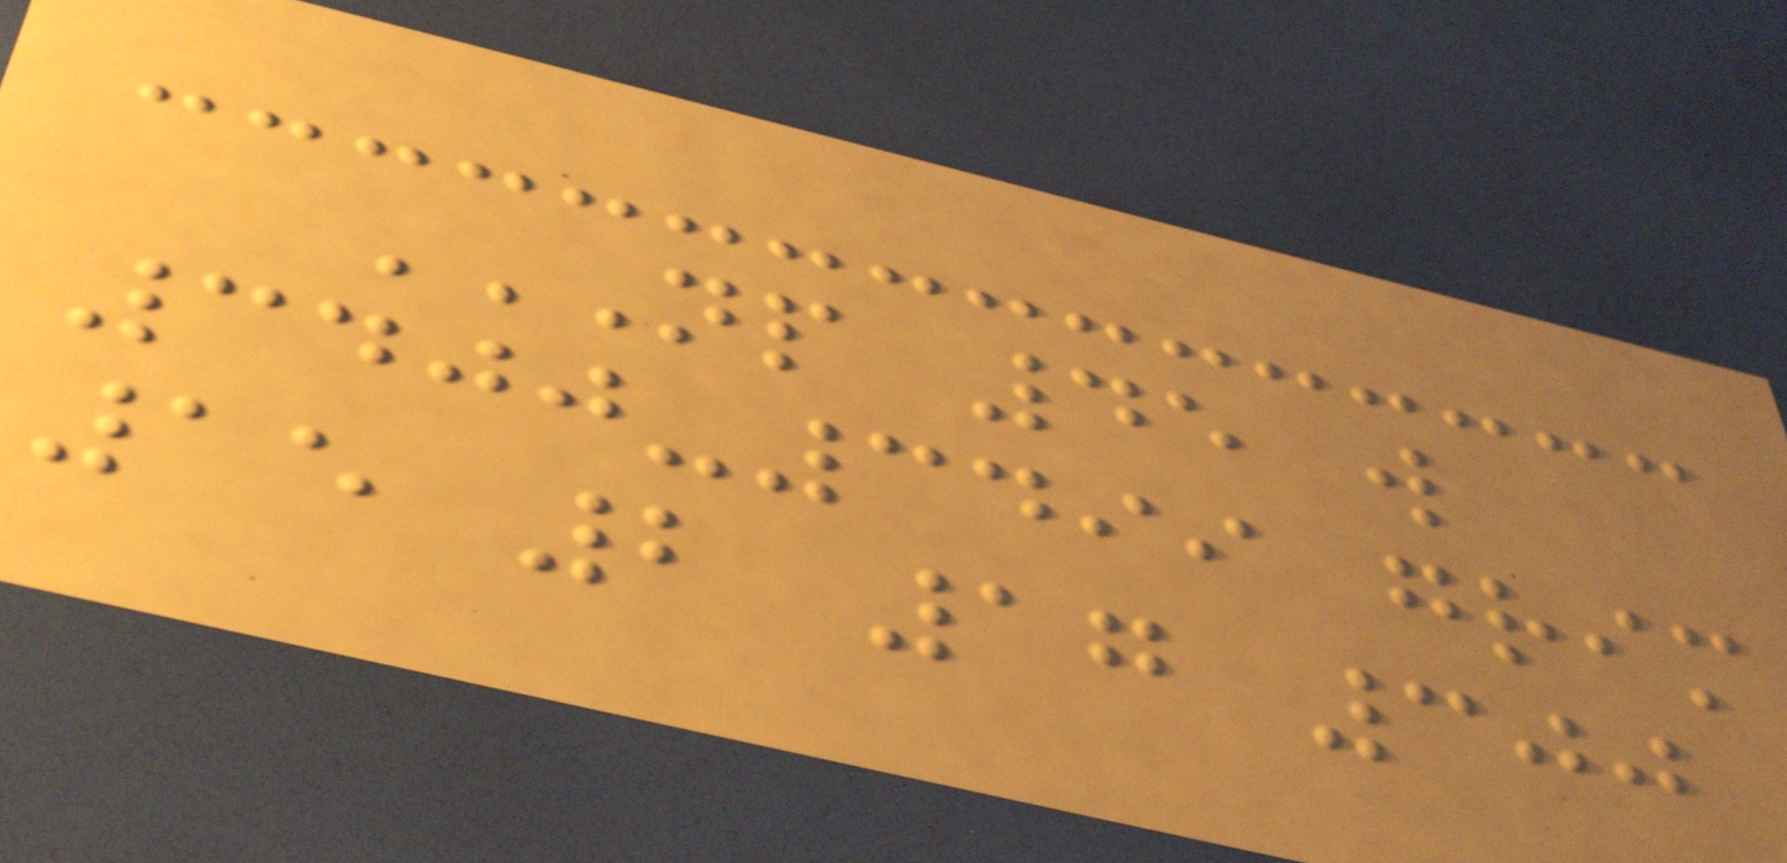NP 45 W
3400-3499 GRIM
15 2 17 300
